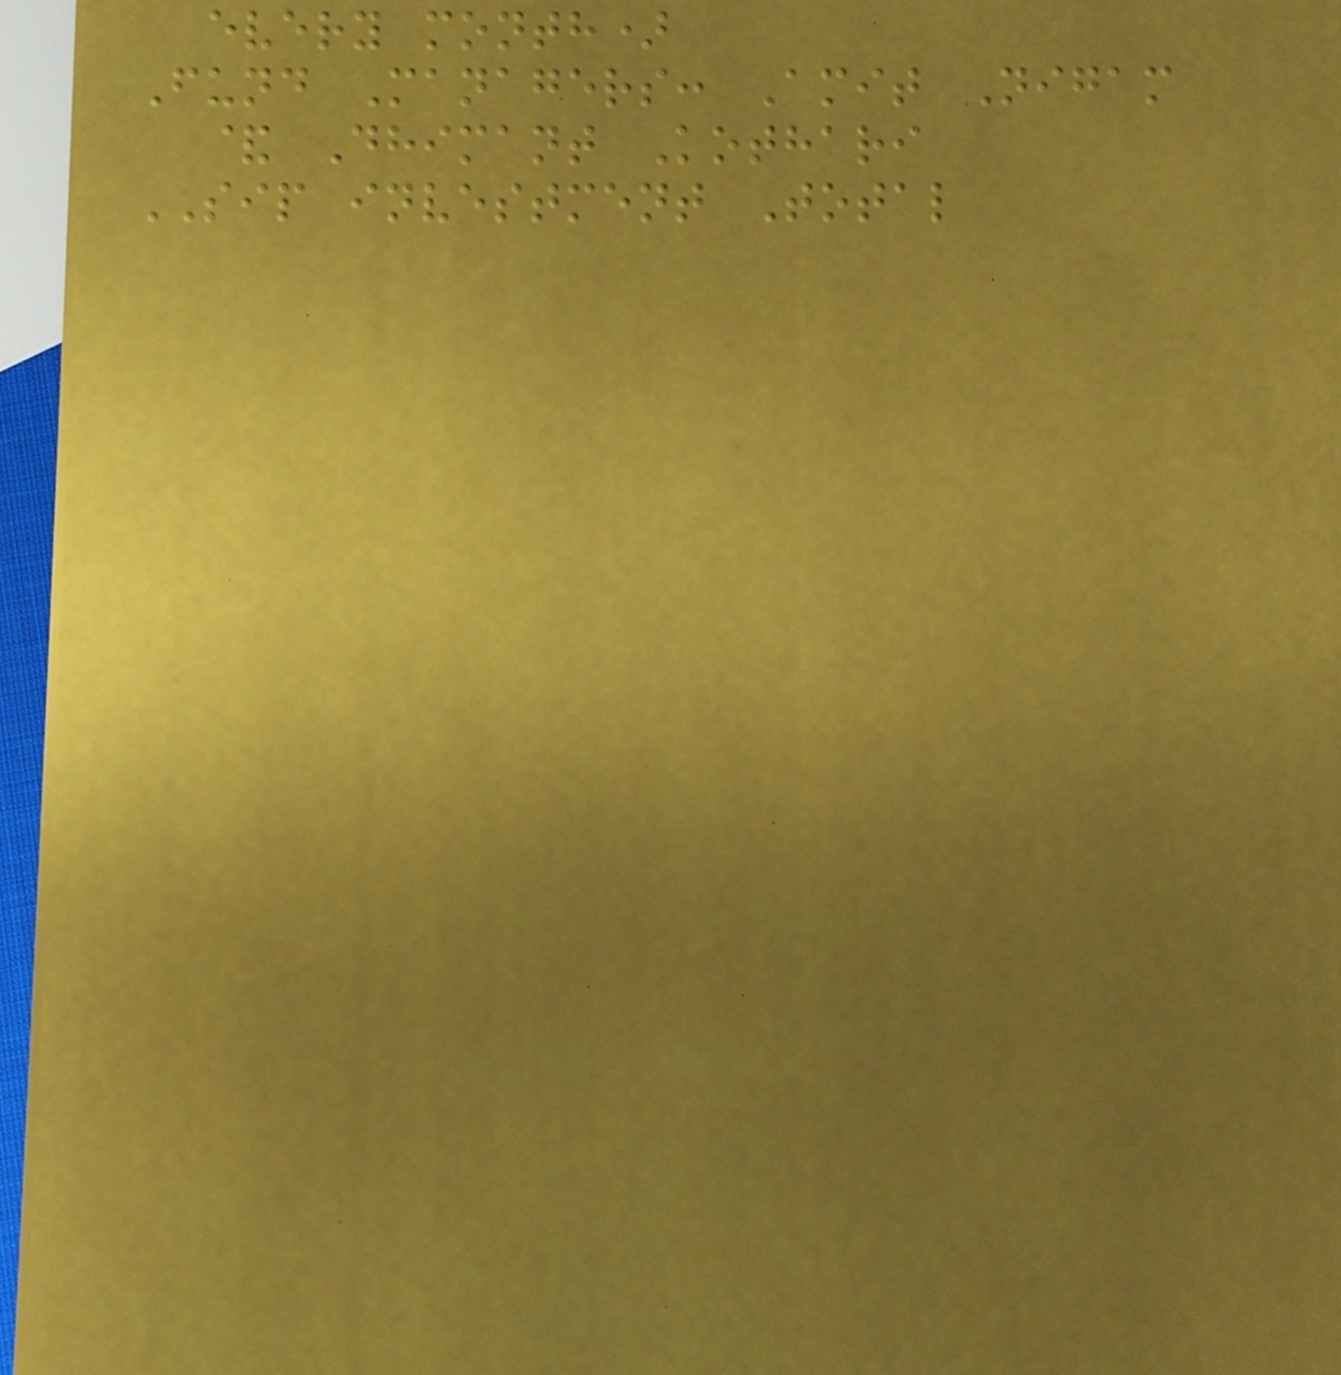every month)
Fund Managers: Amit Nigam
& Dhimant Kothari
SIP investment Total
